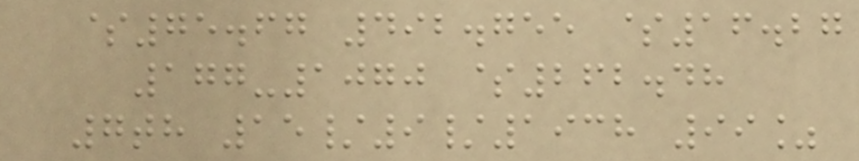$75.67 492.755 $16.27
177-1070 $262.48
7th 15/9/1938 99%
